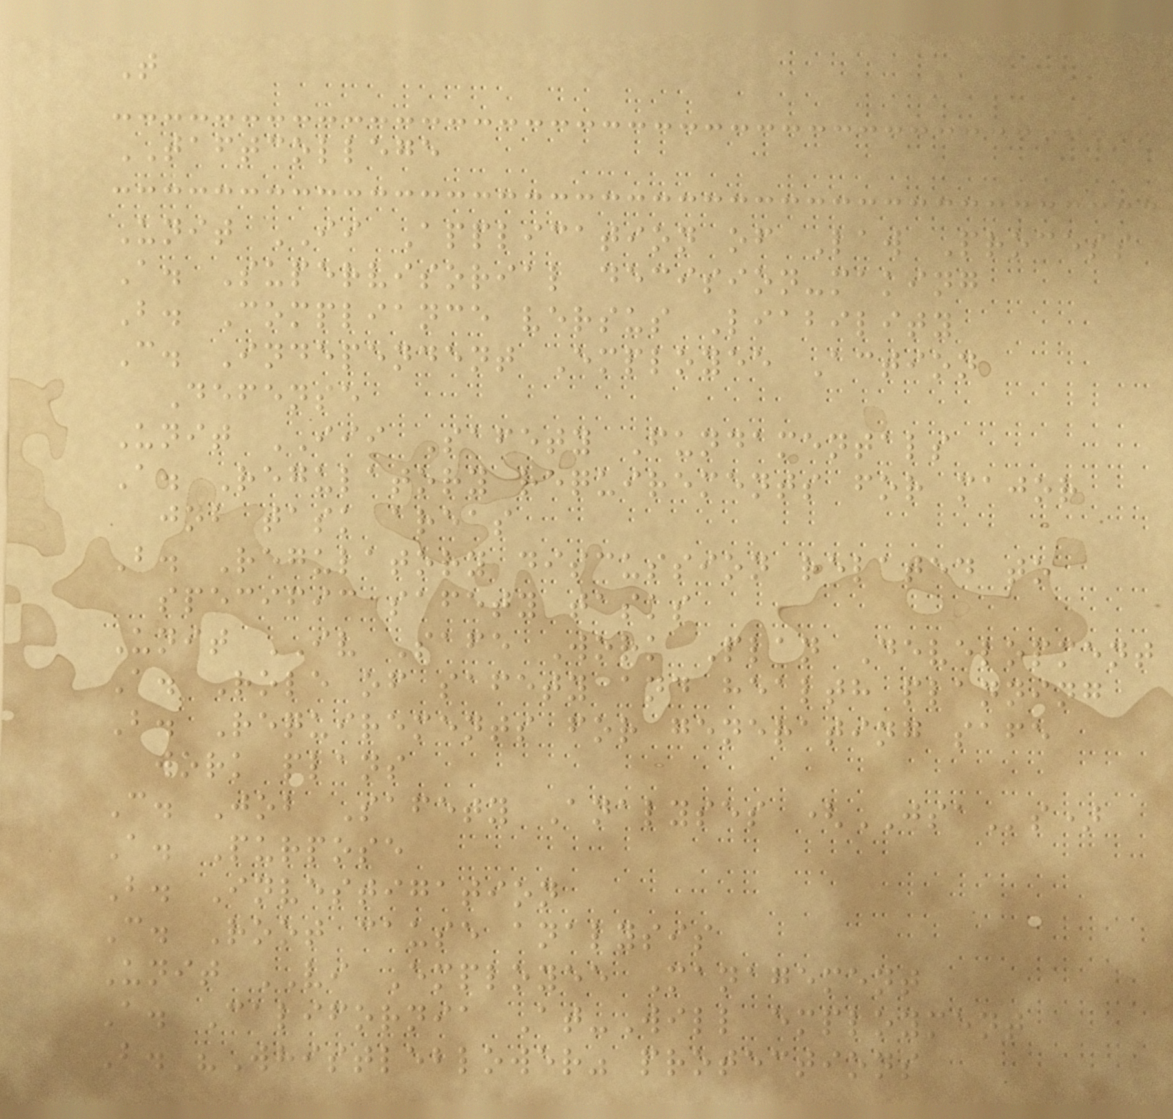T
TAFTCOLLEGE
Unit II Application of Law Process
A. Supervisorial decision-making
B. Compliance versus Liability
C. Independent Employee Action
Defense
Unit III Safety Fundamentals
A. Regulatory requirements for major
job task areas
B. Regulatory discussion related to
specific safety tasks
Unit IV Safe Work Plan Development
A. Role of safety and health planning
B. Requirements for generating safe
work plans
C. Job Safety Analyses (JSAs)
A. Purpose
B. Investigation
C. Root cause analysis
Unit VI Employee Management
A. California At-Will employment
B. "Whistleblower" protections
